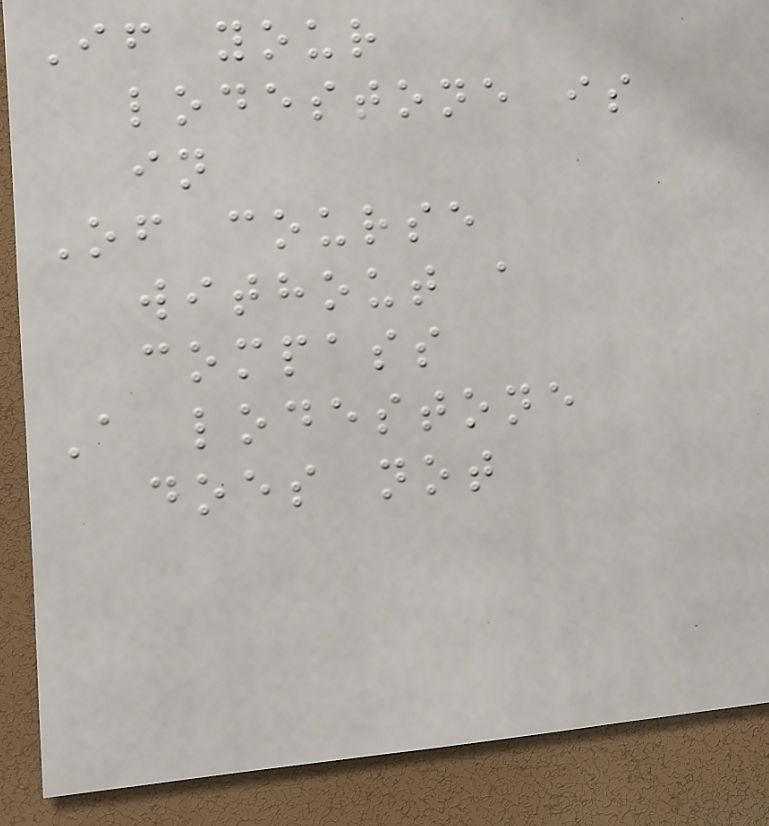If your
lodestone is
in
Of course
without a
compass
A lodestone
does not
